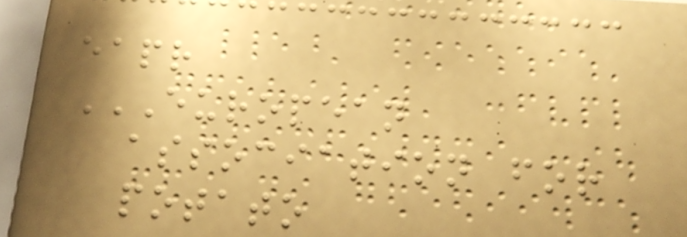eapr
EUROPEAN
ASSOCIATION FOR
POTATO
